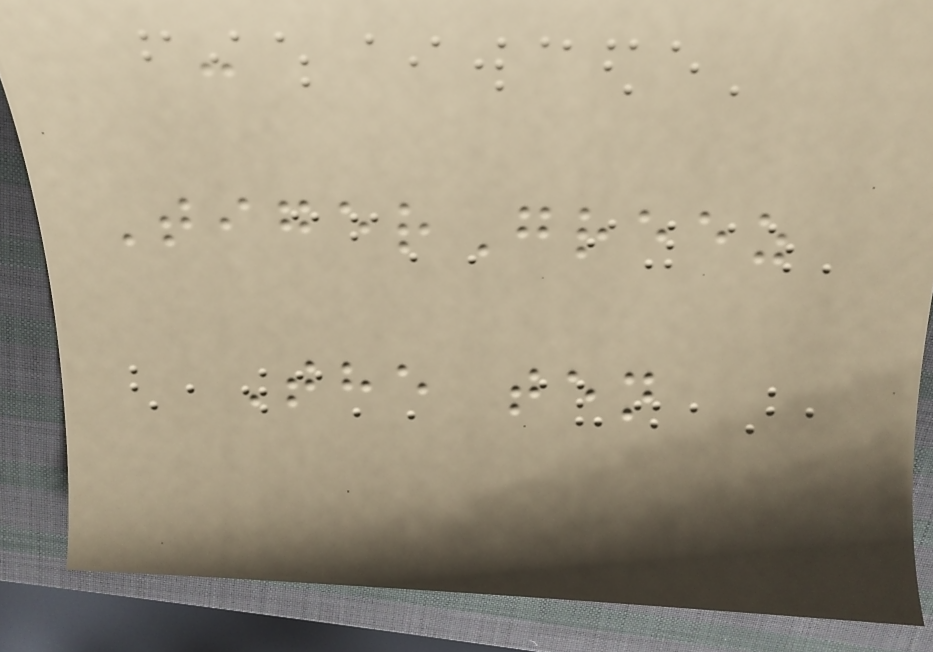-
TigerGreez
The ten
